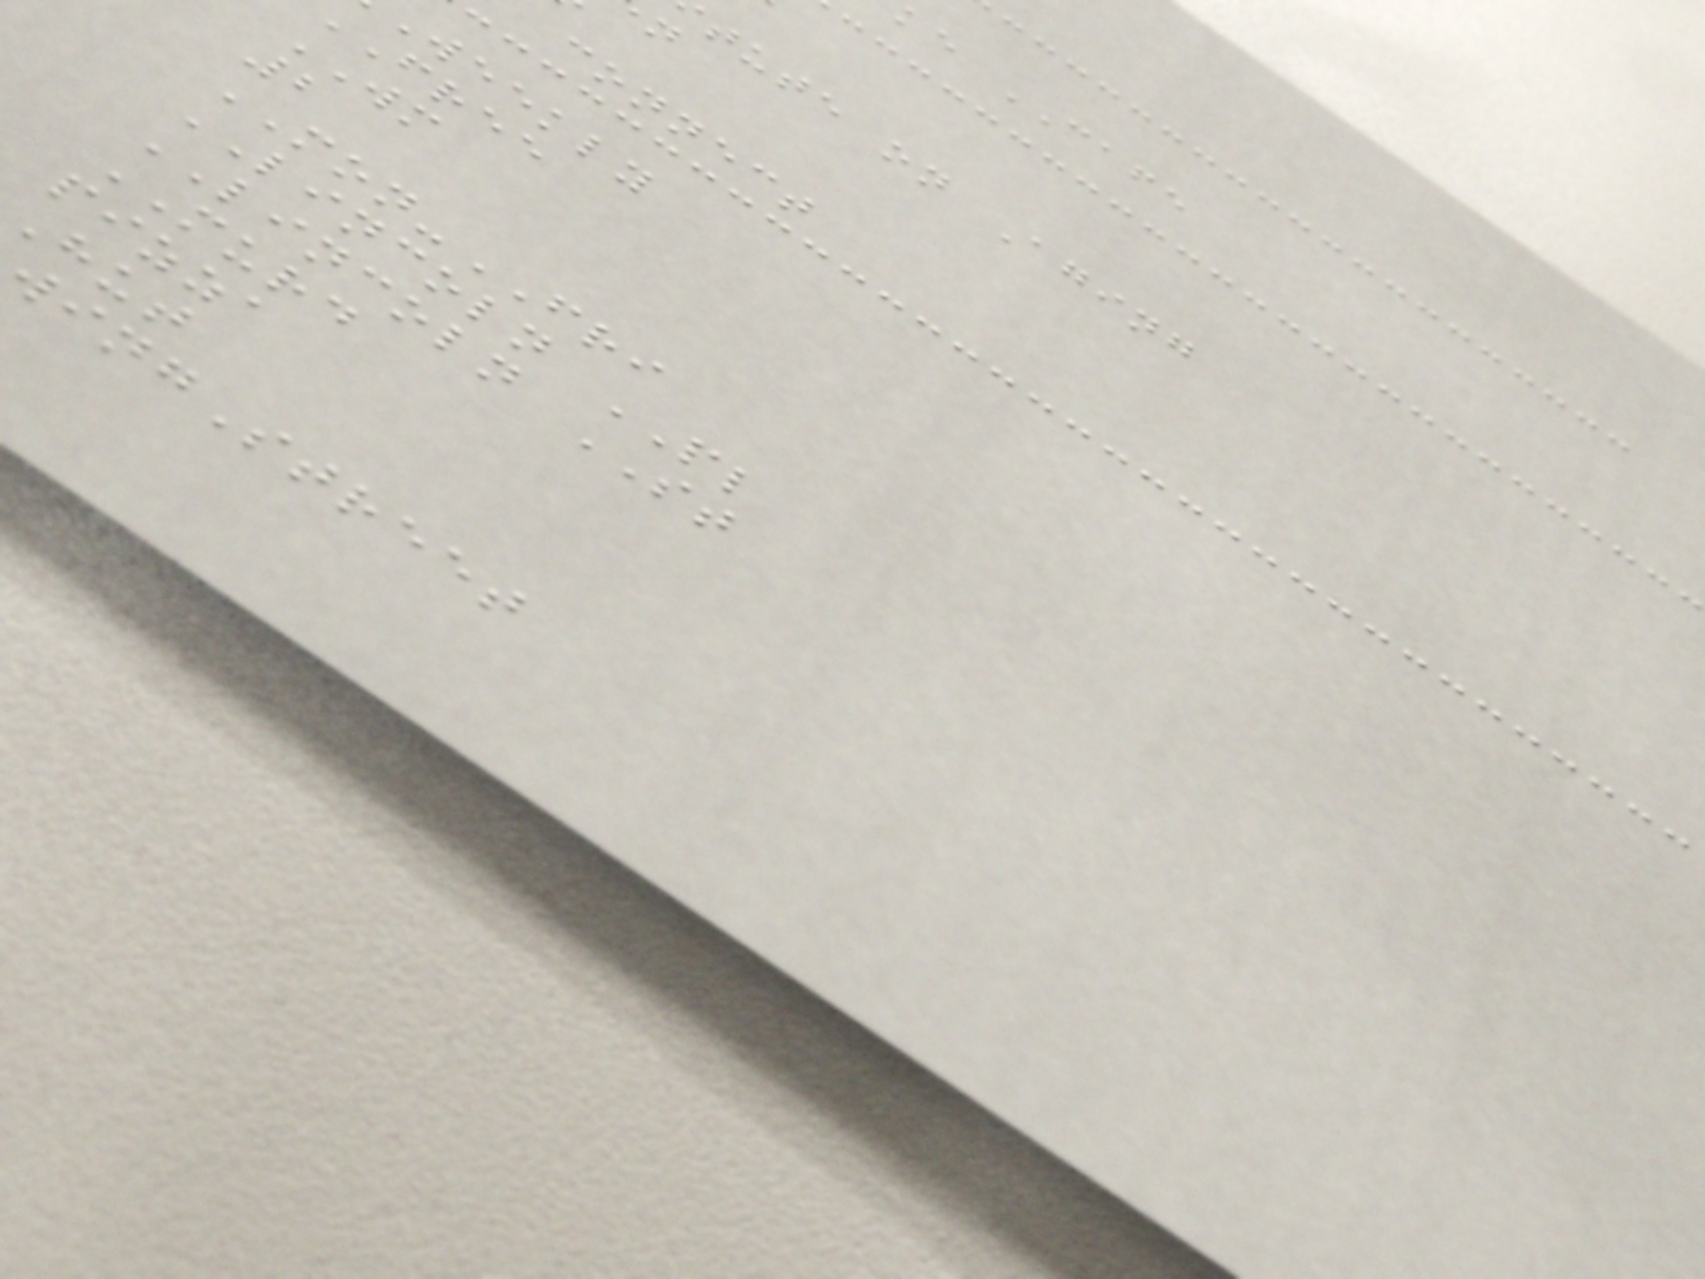ke CAFE
tute on Aging
connect
weekly
free
WM
2
MON-FRI
LINCOLN PL
LINCOLN ST
MURD
pizza
Hut
ingStreet
